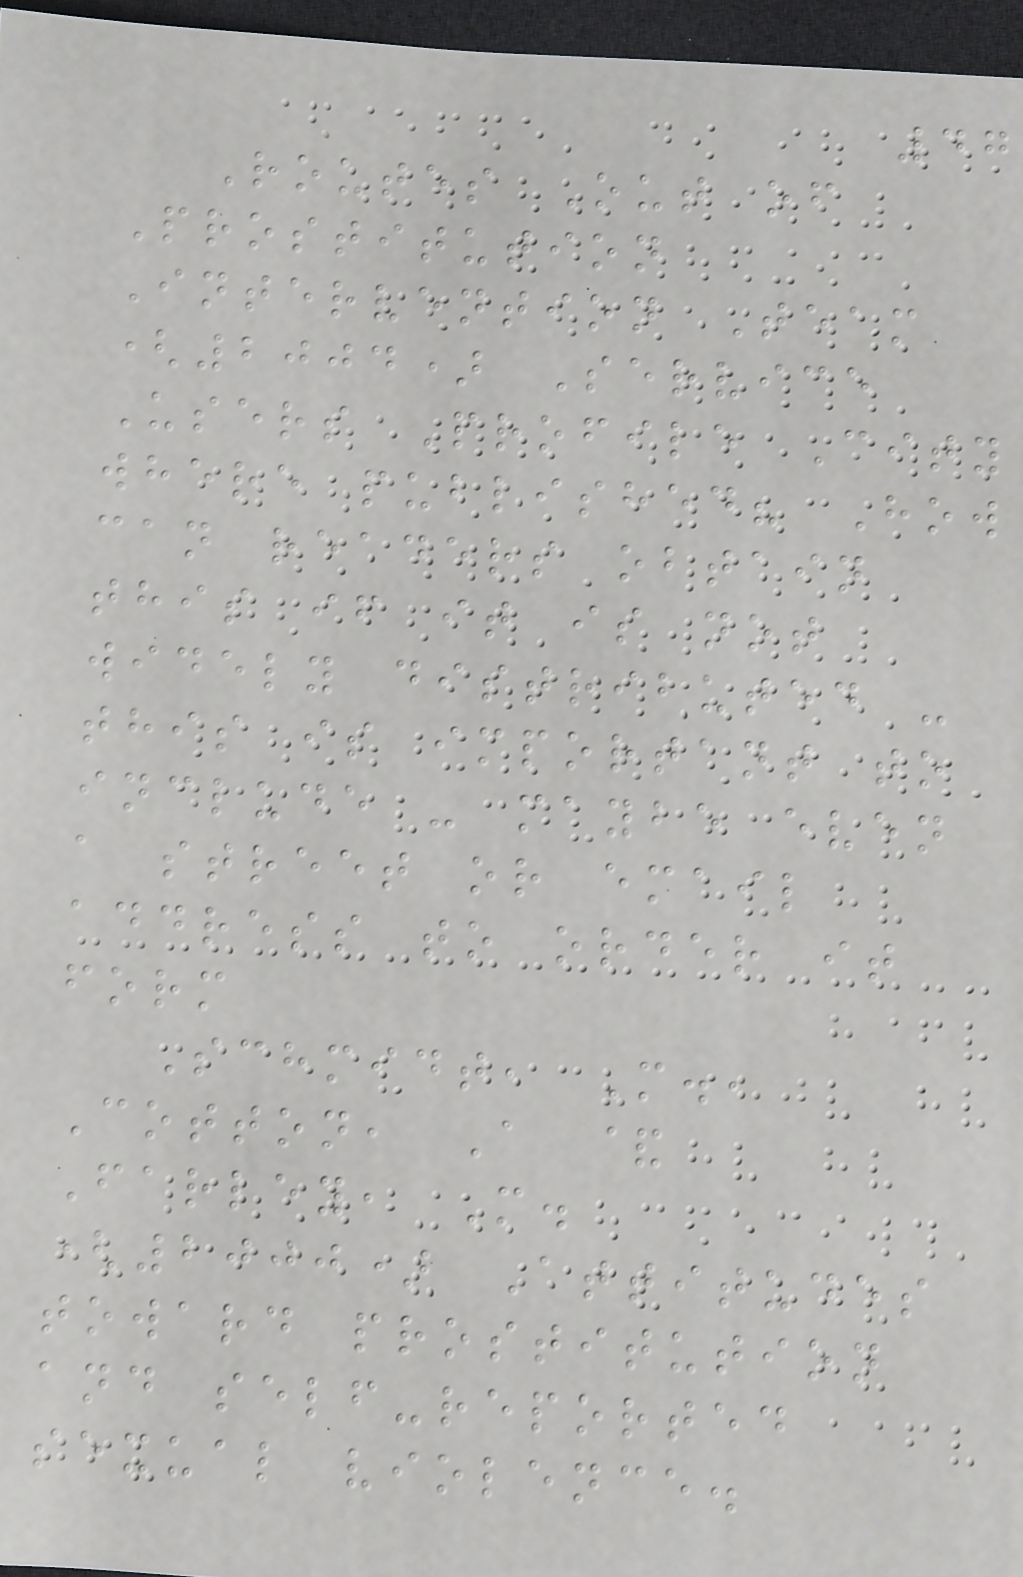47
Routes Out of
Prostitution
Intervention Team
(2004) Service
Users Profile City
where published? How
can readers obtain
this if it is not
widely distributed -
this is important to
include - maybe even
a street or email
address to order it
form
Schmidt, M.,
Cotton, A &
Farley, M.
(2000) Attitudes
toward prostitution
and self-reported
sexual violence.
